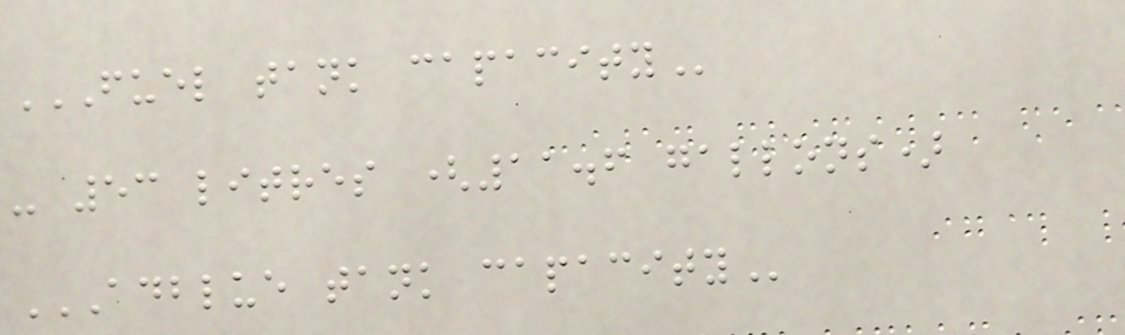FUEL TANK CAPACITY
- 53 litres (11.6 gallons)
ADBLUE TANK CAPACITY
